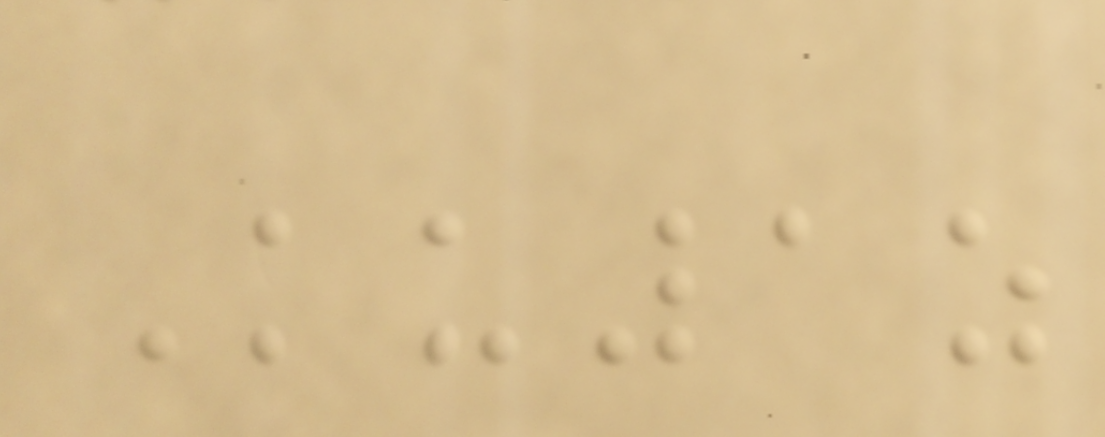Ku1z
